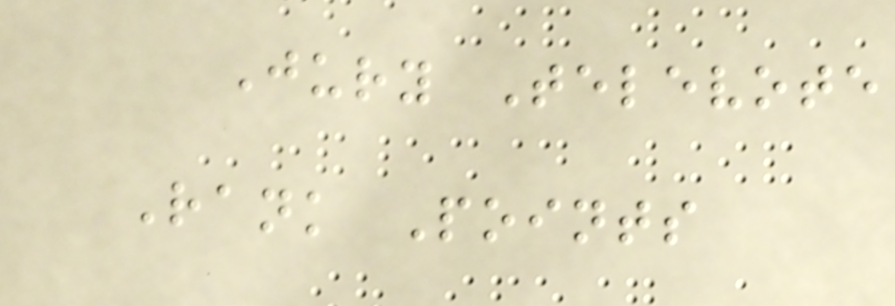Jury Televote
Rank Points
